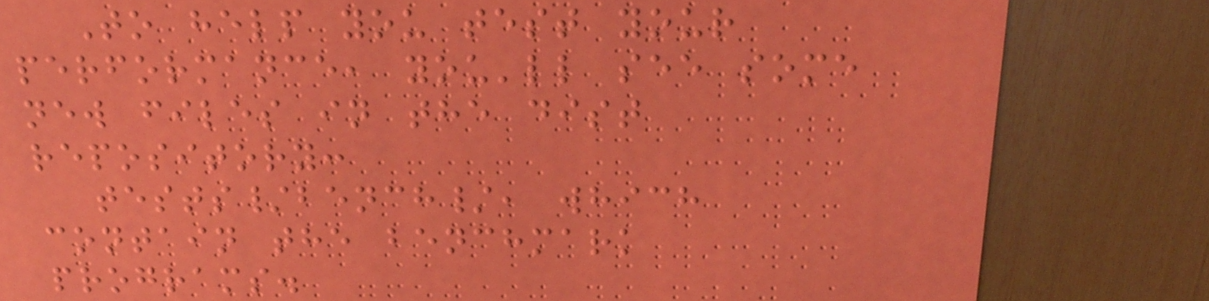To help you test your
performance, you'll see some
new files in the dist
repository:
tests/bench/, which
contain the benchmark
programs.
